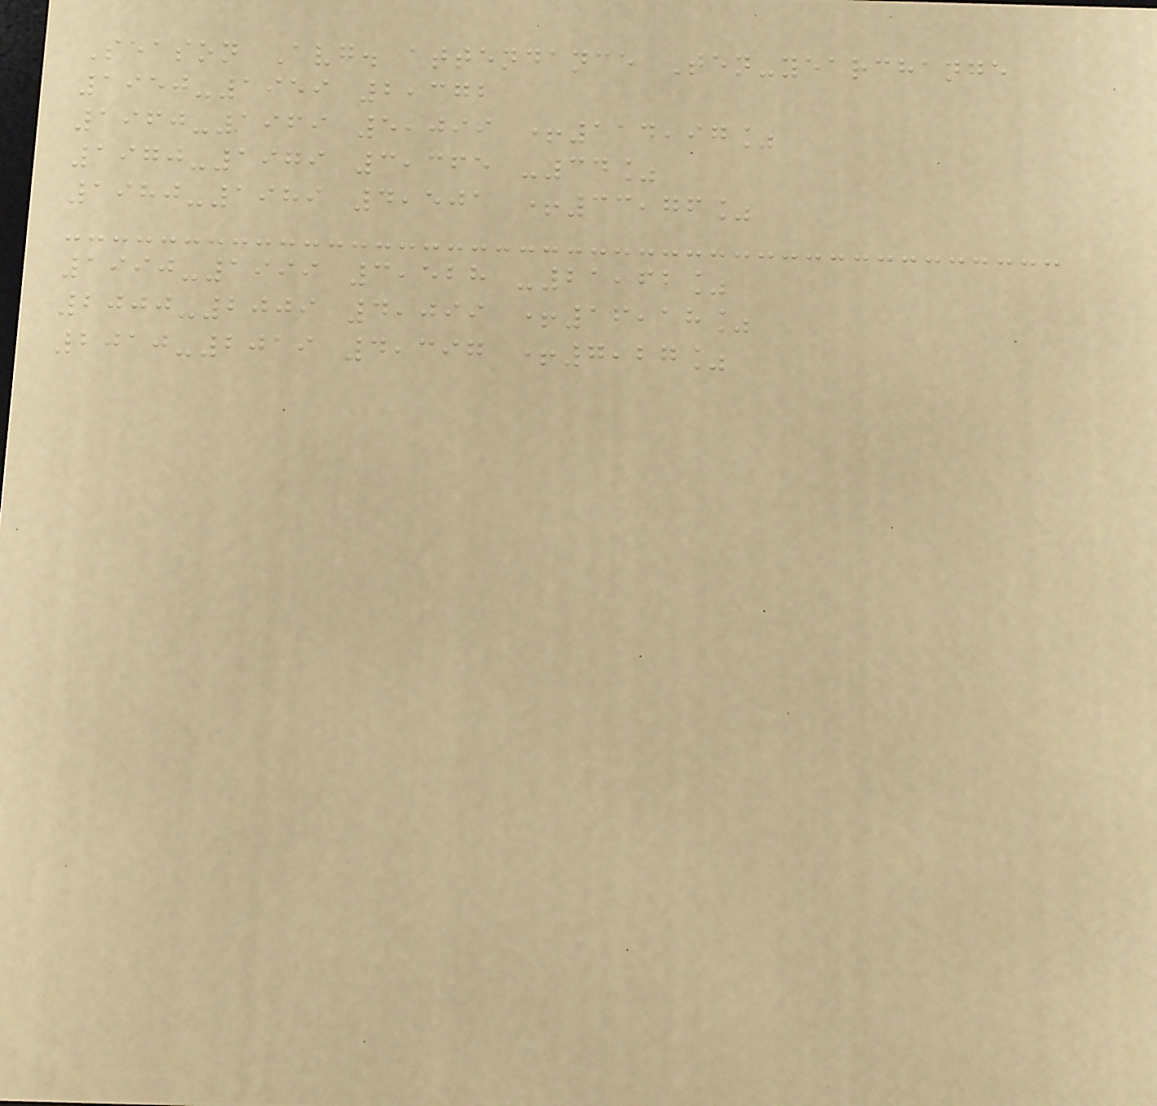Season Avg. attendance Ten-yearchange
1950-1959 2,372
1960-1969 5,099 +114,97%
1970-1979 3,365 -34%
1980-1989 4,501 +33,76%
1990-1999 3,528 -21,62%
2000-2009 4,099 +16,18%
2010-2019 4,397 +7,27%
